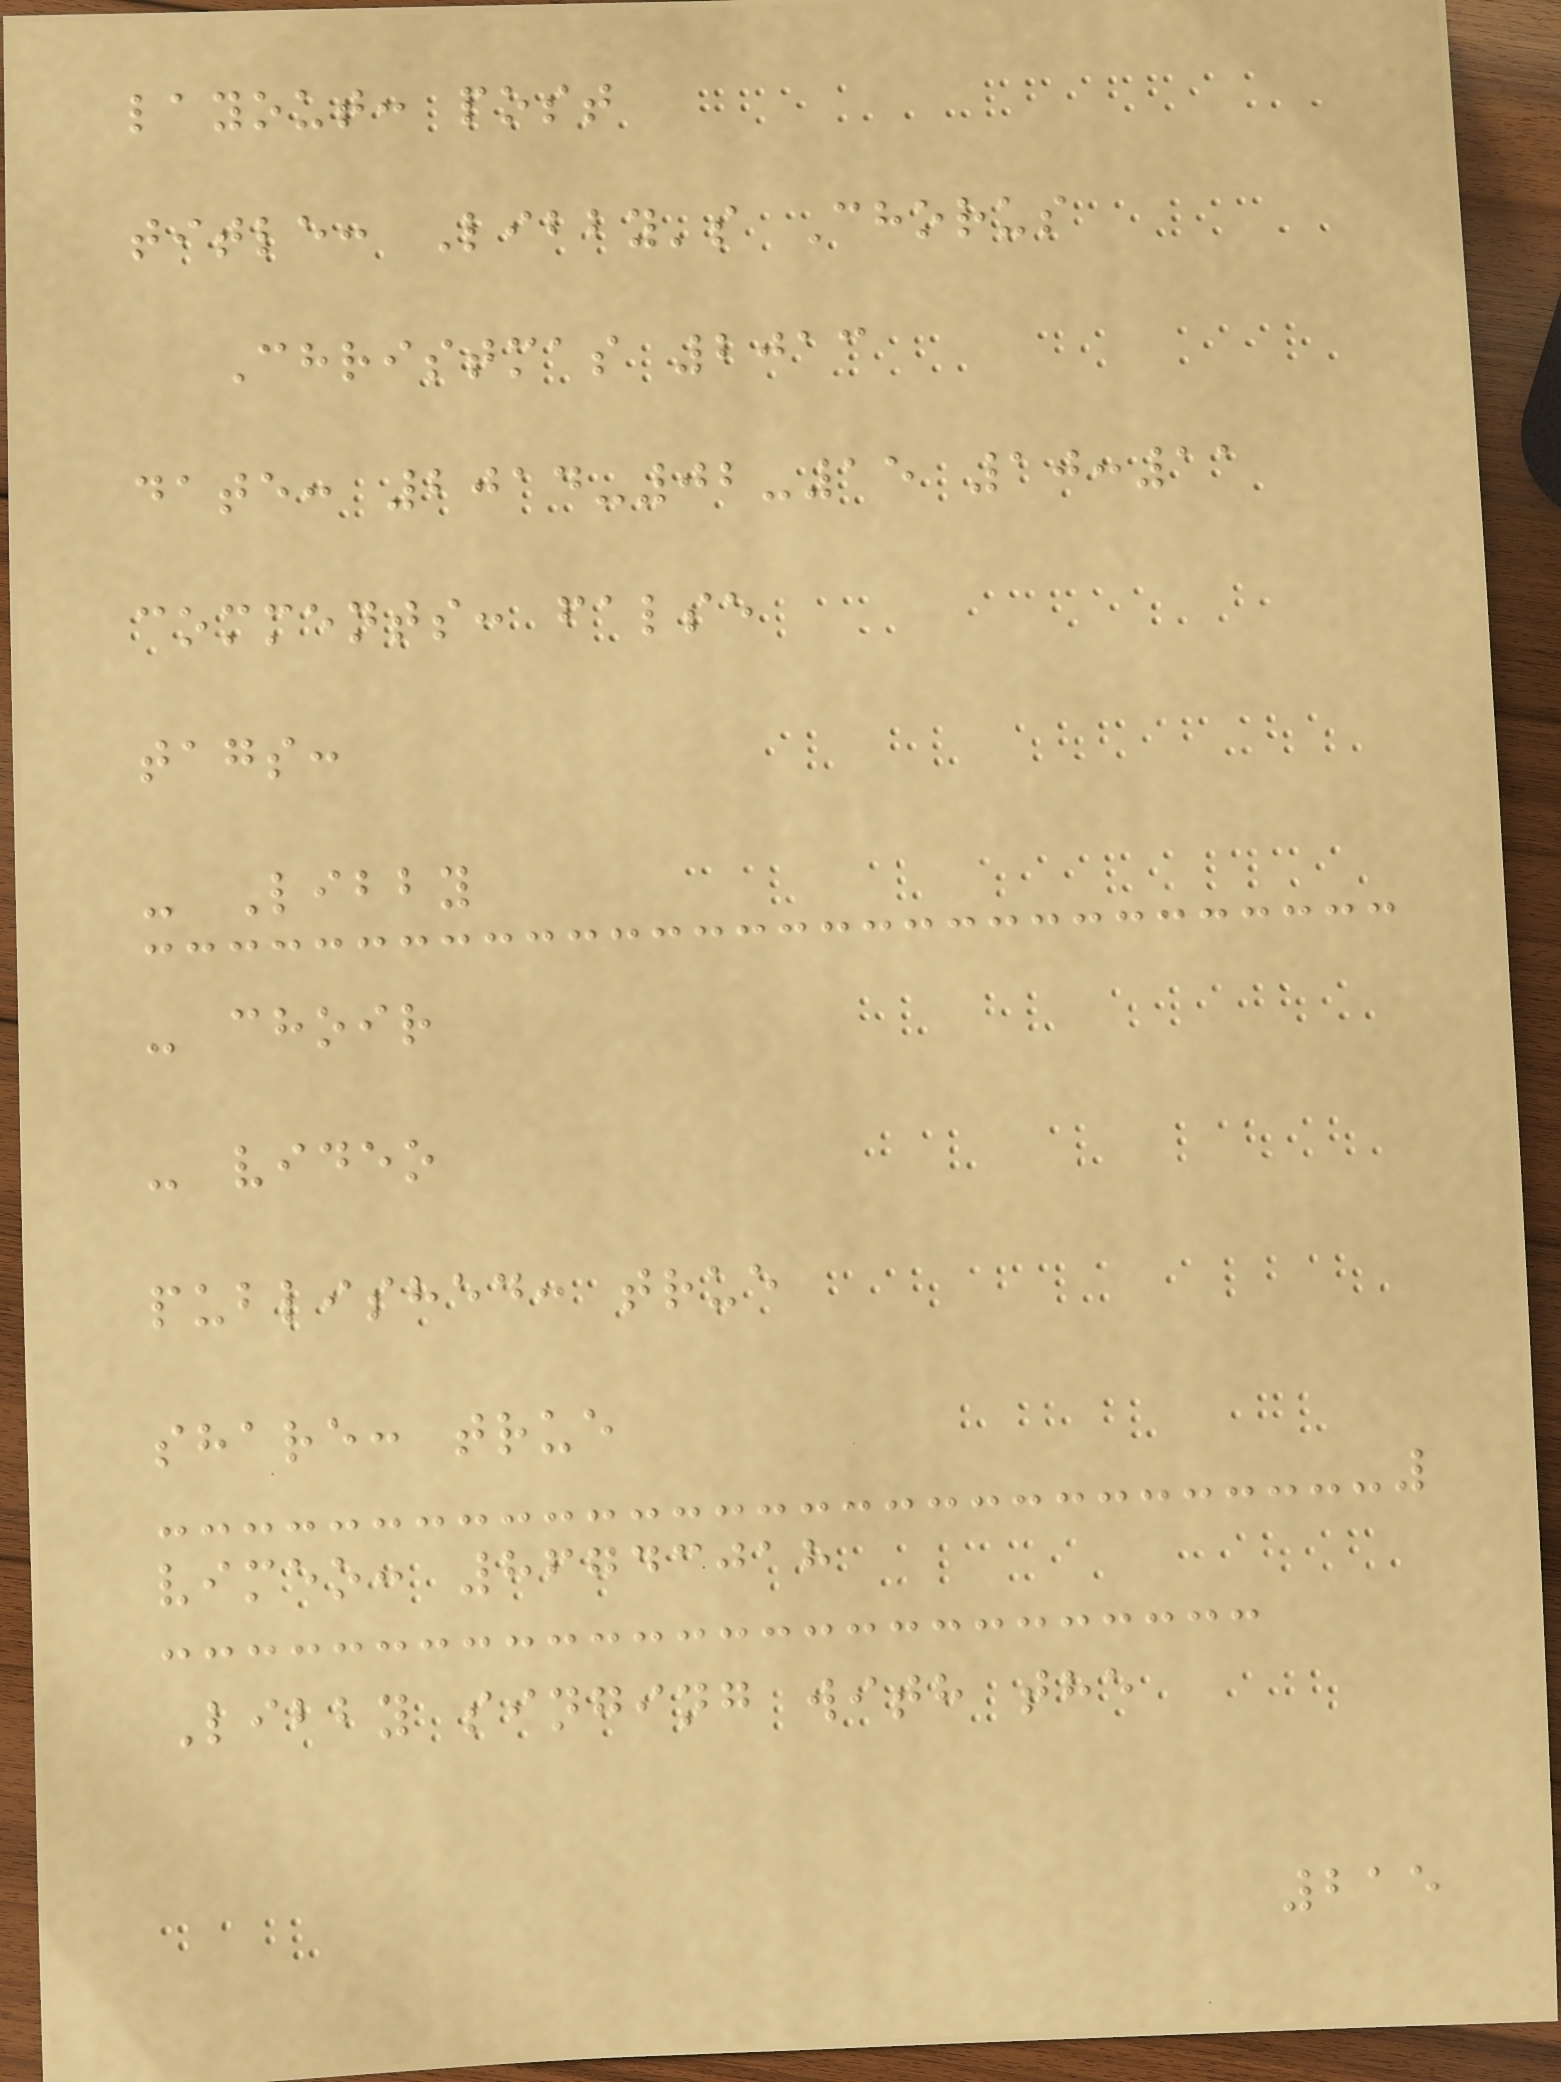layout: post
title: Libby's Chorus
Christmas 2013
date: 2014-02-15 10:11
comments: false
tags:
- Libby
- choir
- video
published: true
share: true
vimeo: 86743018
Libby singing with the
215
